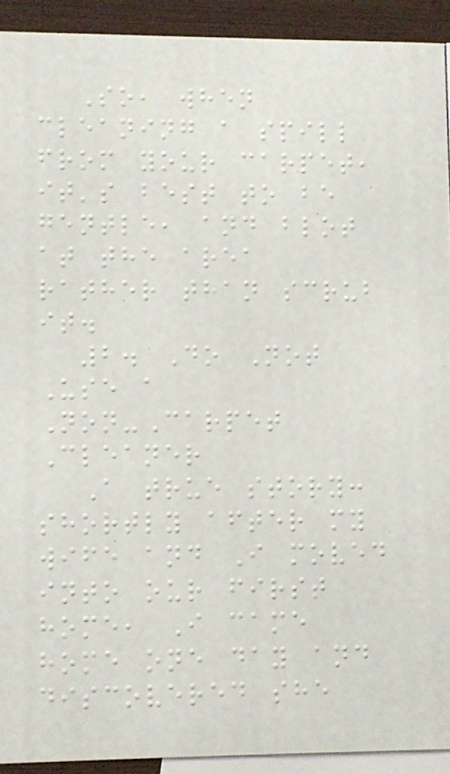So, when
cleaning a spill
from your carpet,
it's best to be
gentle, and blot
at the area
rather than scrub
it.
2. Do Not
Use a
Non-Carpet
Cleaner
A true story:
shortly after my
wife and I moved
into our first
home, I came
home one day and
discovered she
